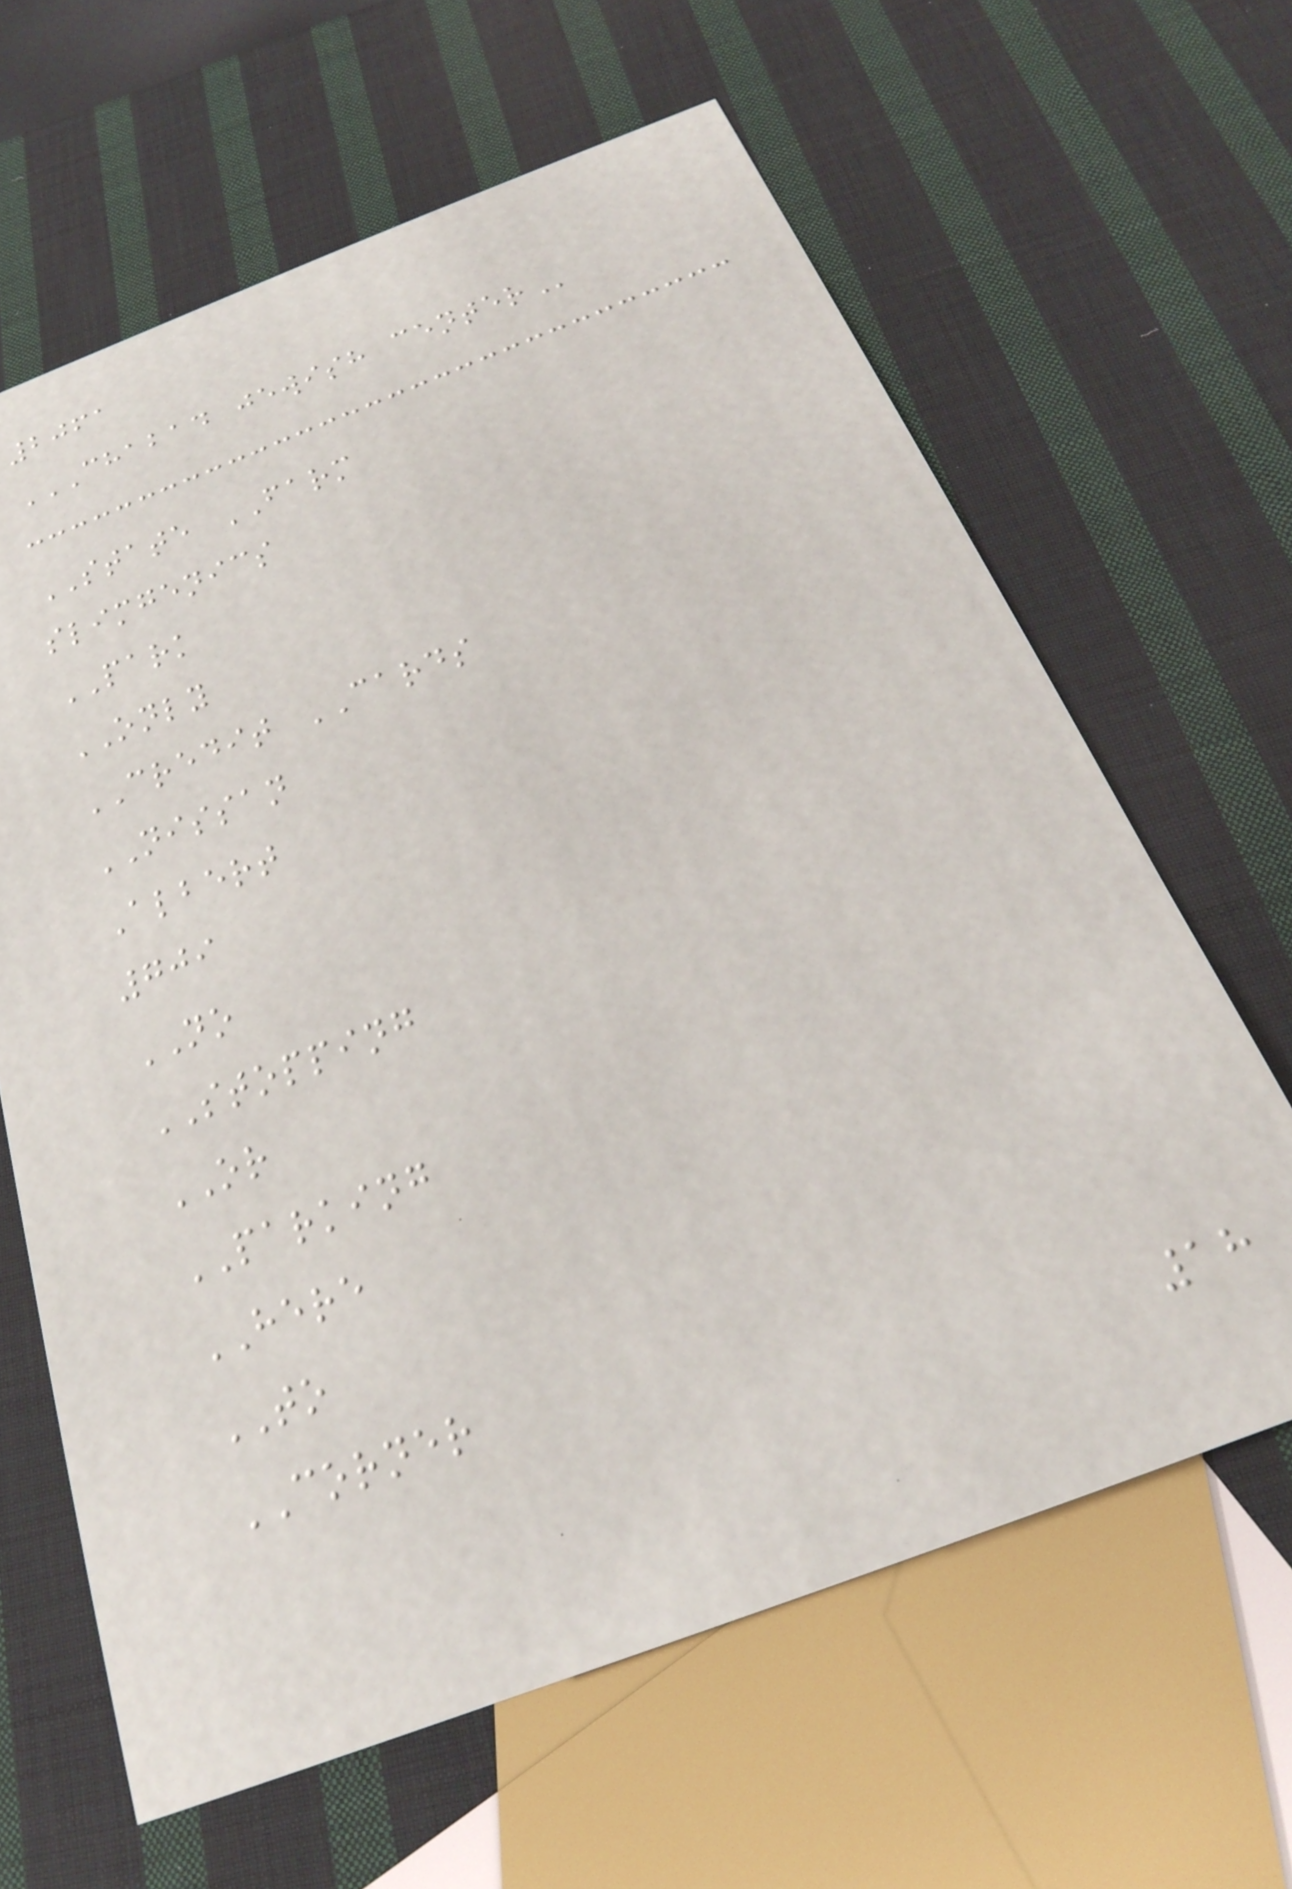2061
CHABAD JEWISH CENTER
STATE FARM
slimgenics
PARK
ONLY
CREDIT CARDS
NISSAN
Albert
709
NO
STOPPING
OR
PARKING
HERE
TO
CORNER
18
